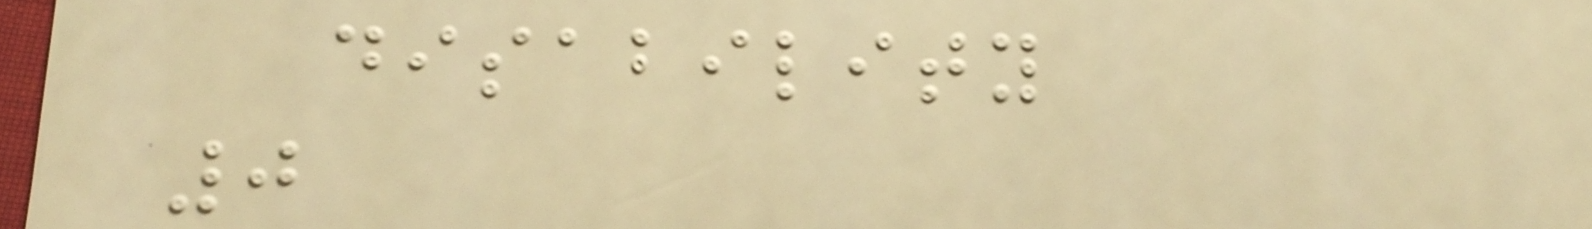disability
0
